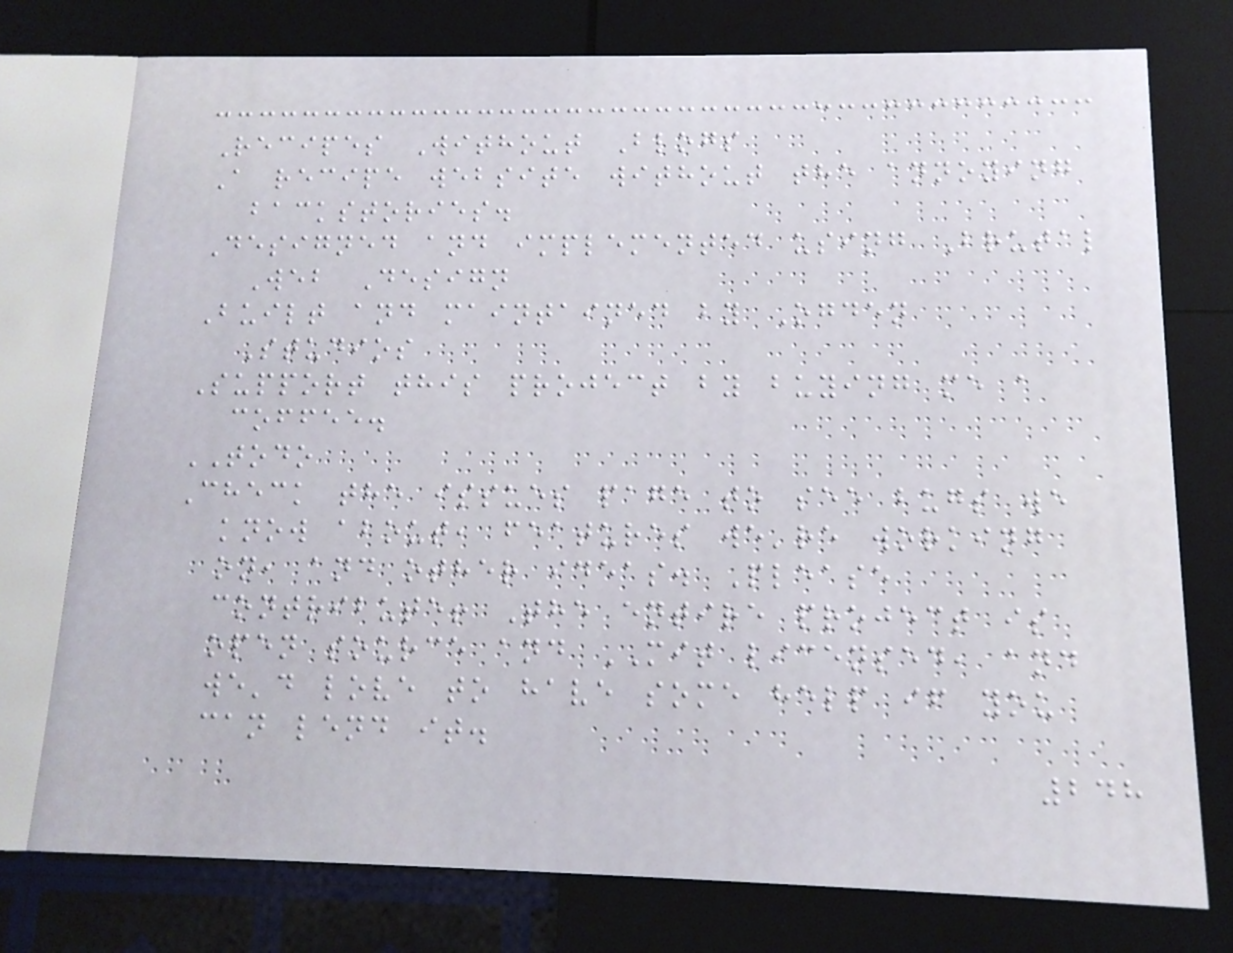Recipes Without Blogs
A recipe website without the annoying
backstories.
Designed and implemented using Brutal
Web Design
Built and maintained by Ogden
Studios
Support this project by buying me a
coffee.
TODO
Check the issues page to see bugs we
know about, features we're working
on, and other ideas. Please
contribute! The entire project is
open source and MIT licensed, and
we'd love to have some help if you
can lend it.
248
